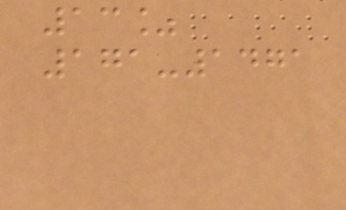13%
171-1471
